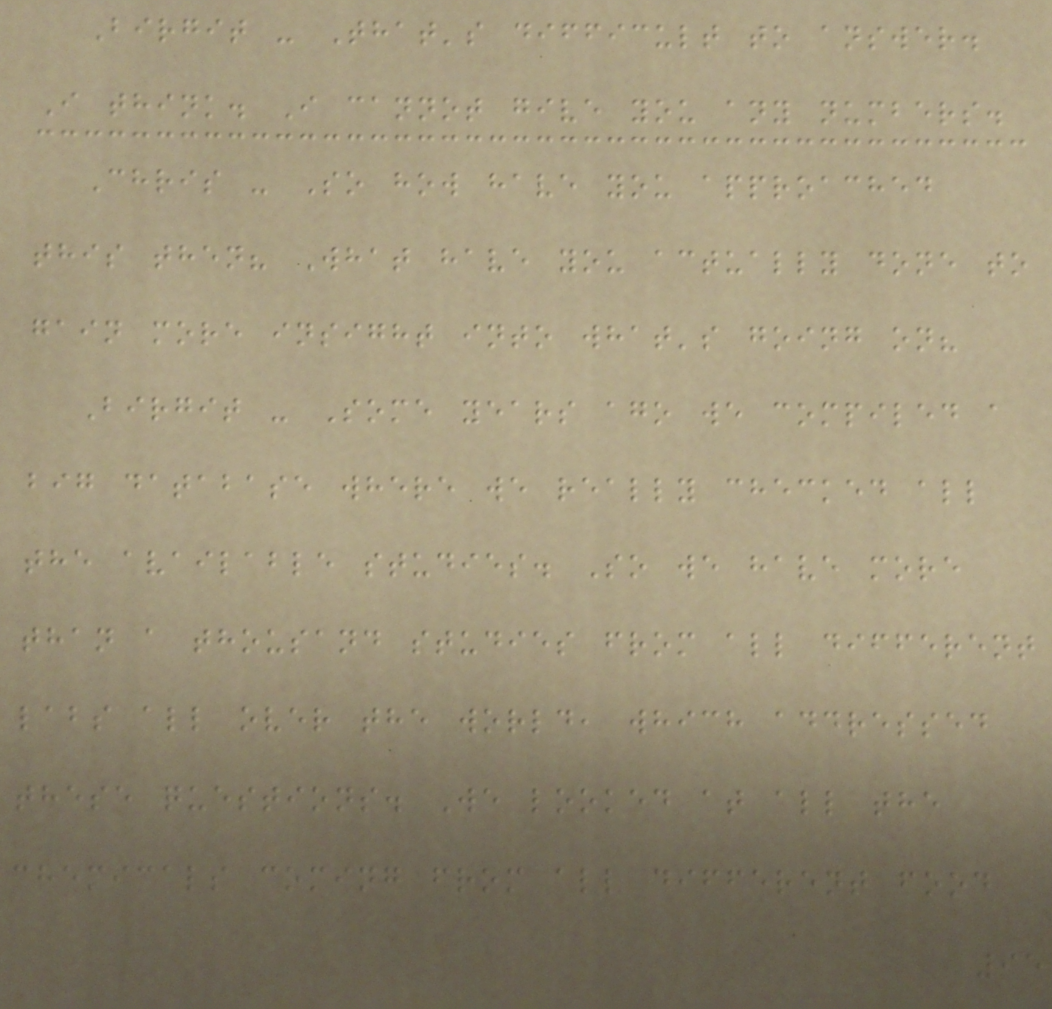Birgit - That's difficult to answer.
I think. I cannot give you any numbers.
Chris - So how have you approached
this then? What have you actually done to
gain more insight into what's going on?
Birgit - Some years ago we compiled a
big database where we really checked all
the available studies. So we have more
than a thousand studies from all different
labs all over the world, which addressed
these questions. We looked at all the
chemicals coming from all different food
95
